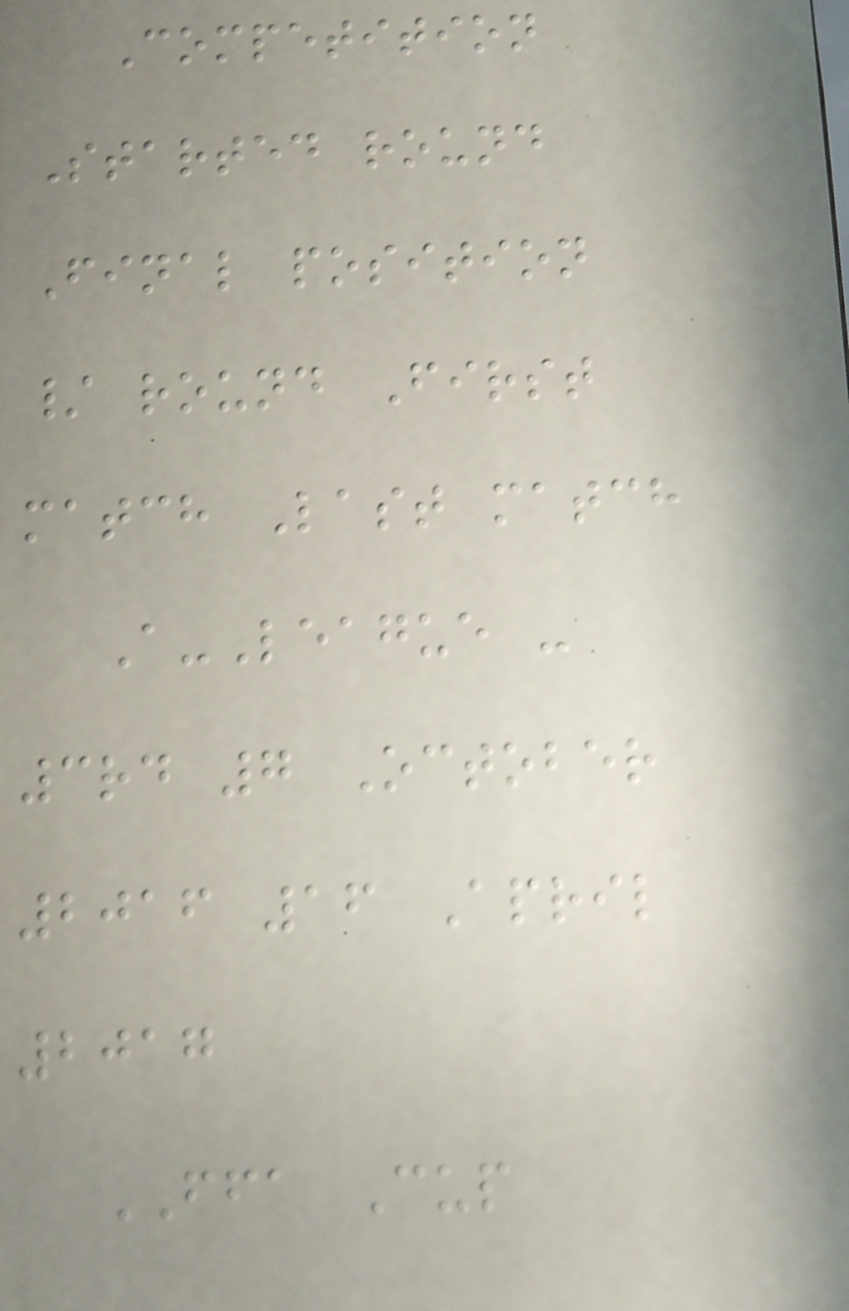Competition
Started round
Final position
/ round First
match Last match
A-League -
3rd 7 October
2016 16 April
2017
FFA Cup
